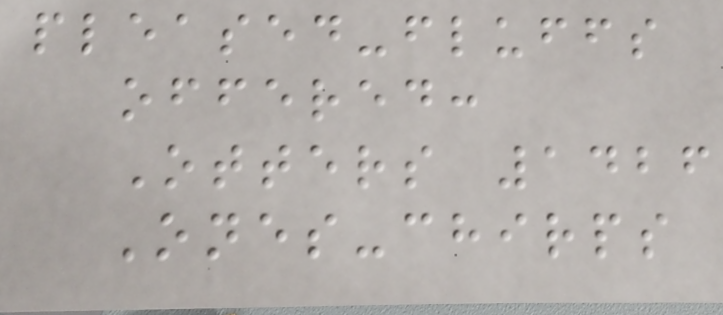pleased-fluffs
offered:
Otters 1426
Ones-chirps
